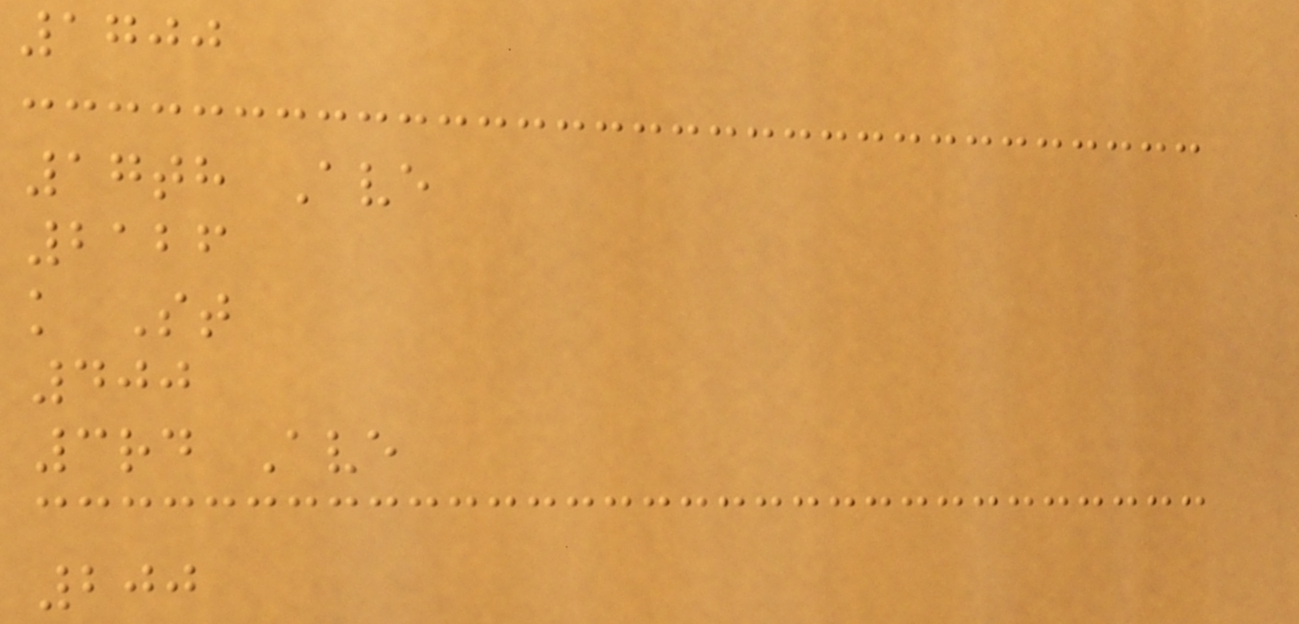1700
17th Ave
2126
k St
400
3rd Ave
200
